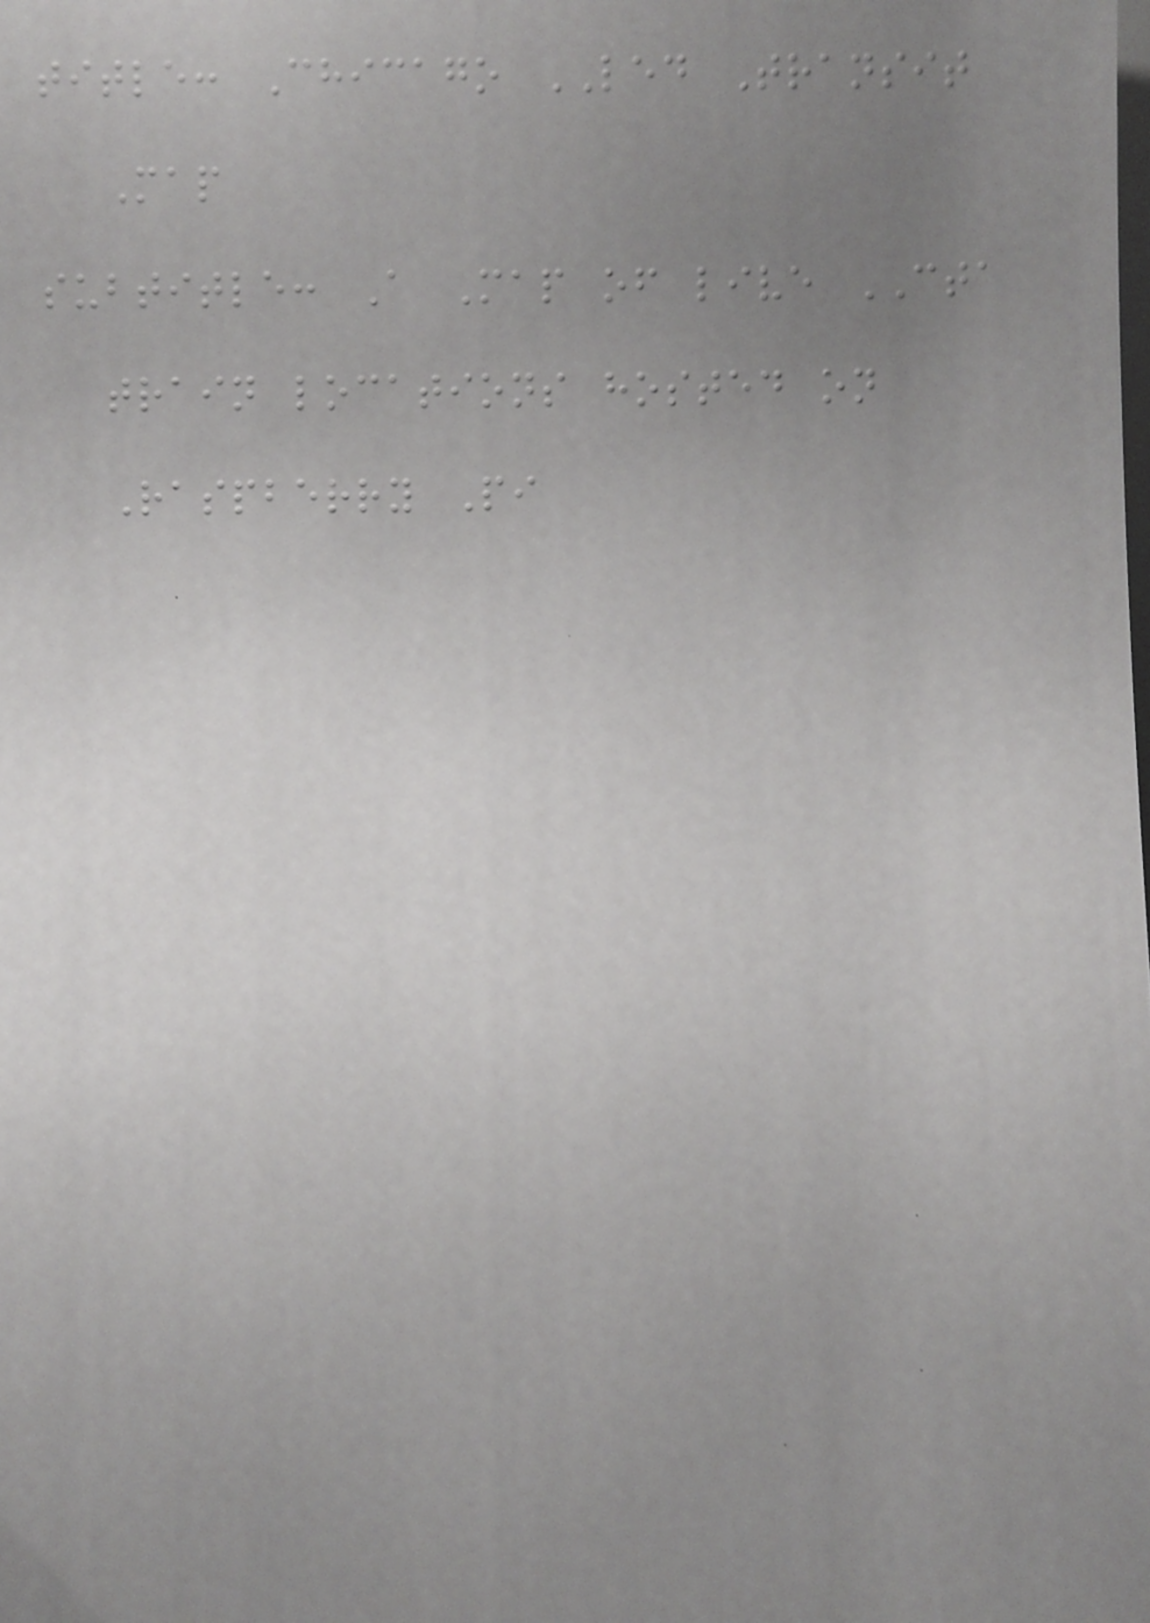title: Chicago LED Transit
Map
subtitle: A Map of live CTA
train locations hosted on
Raspberry Pi
